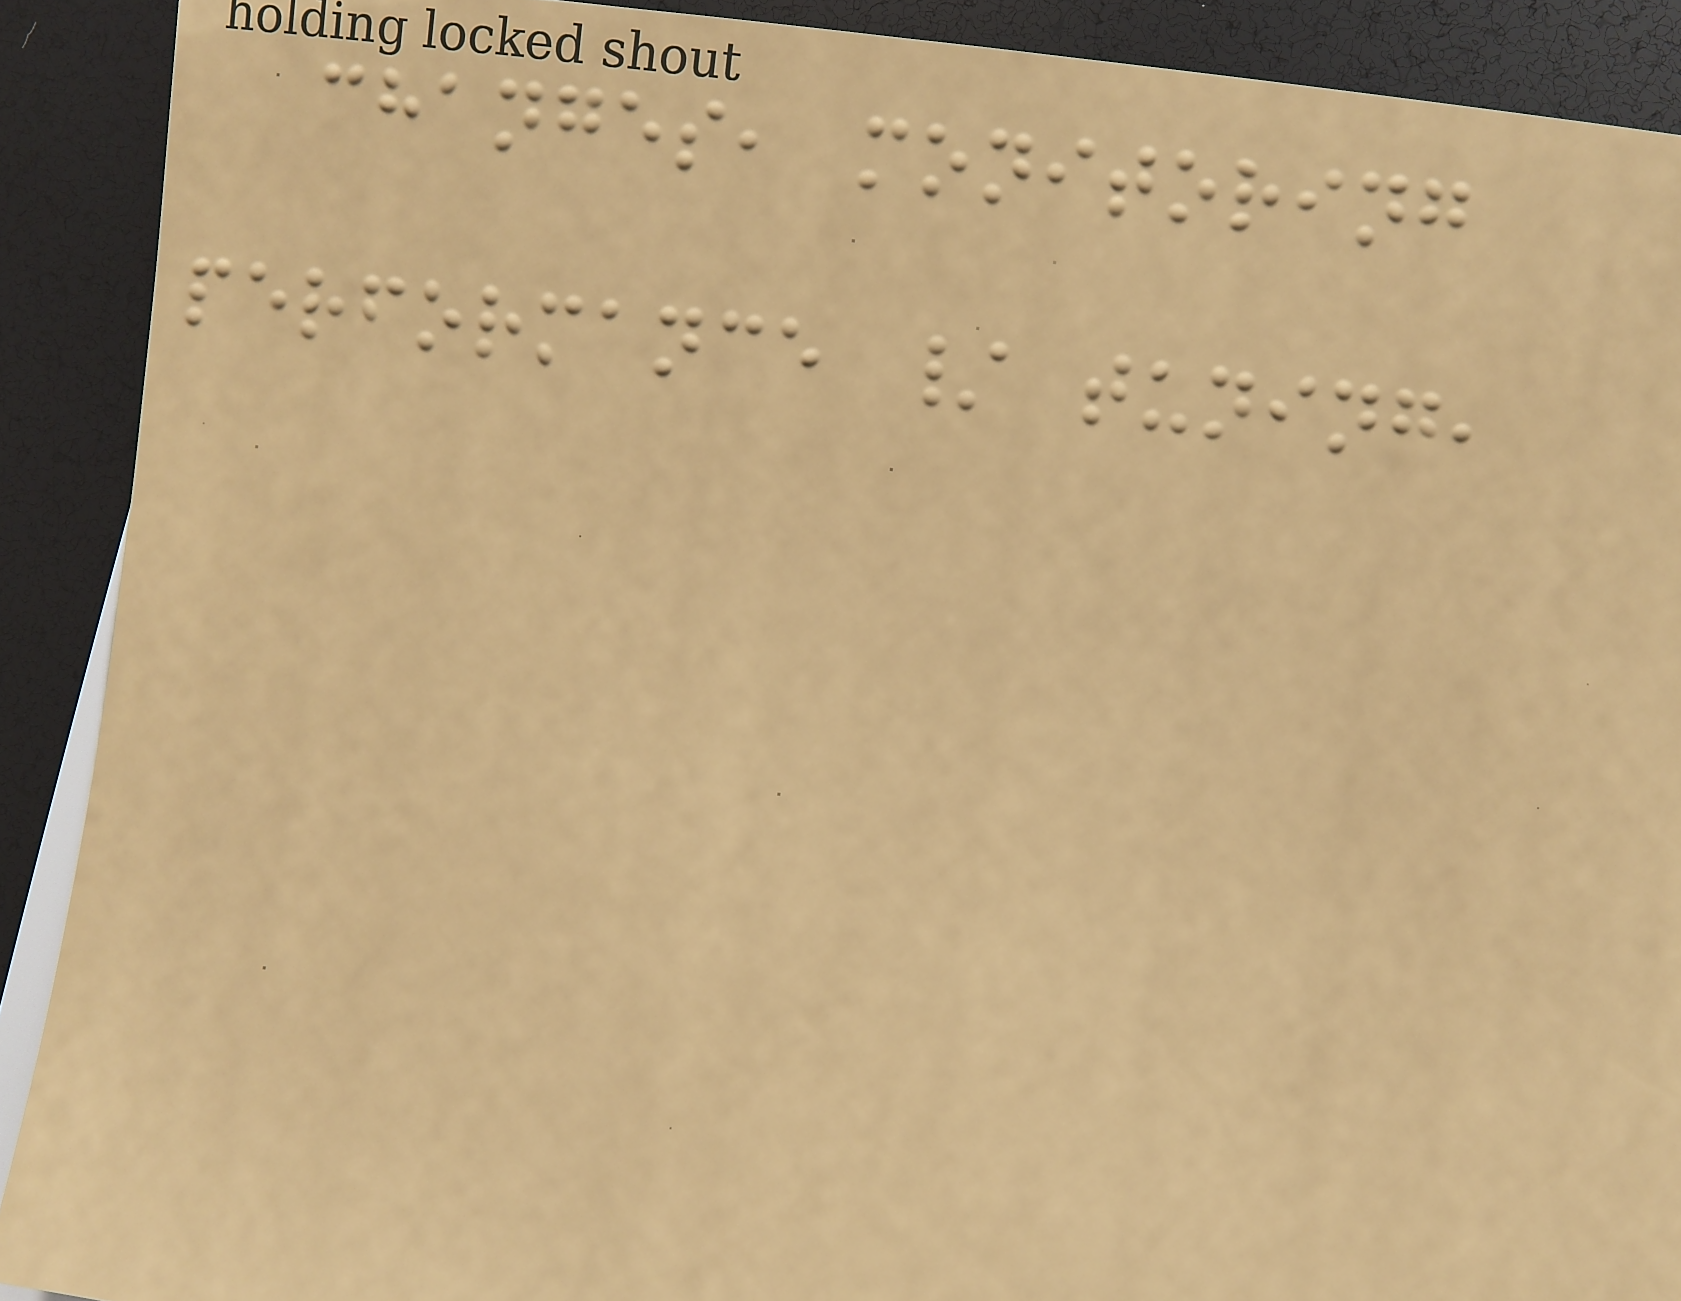changes, monitoring
performance / tuning,
